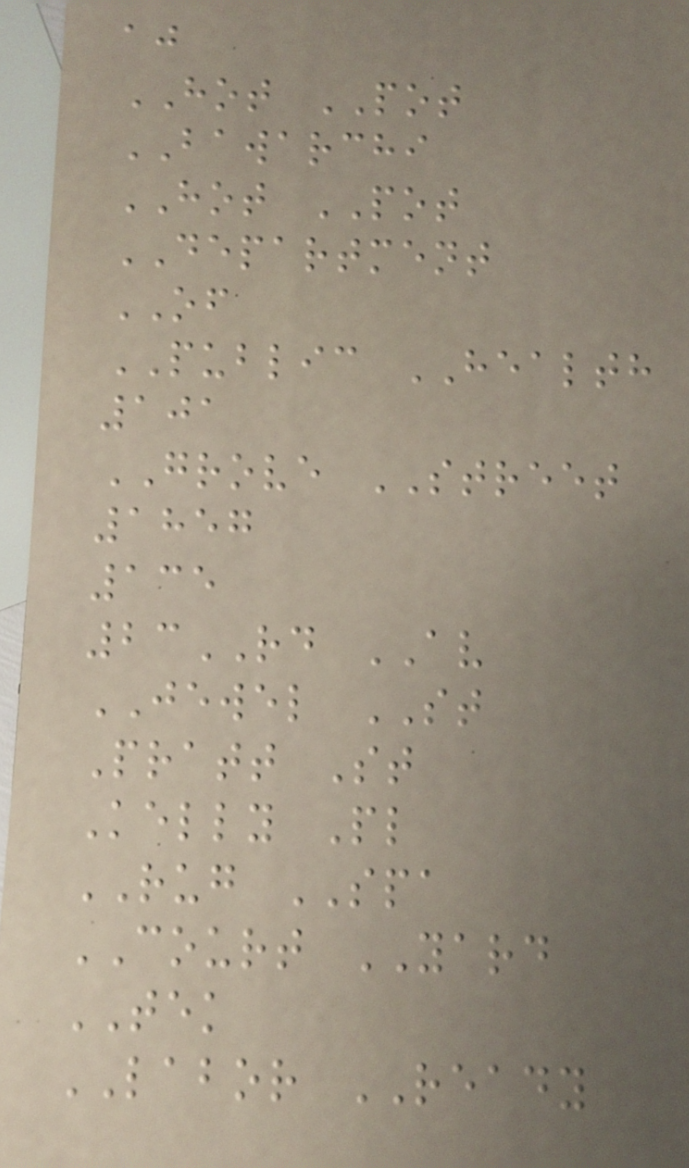aj
HOT POT
BAWARCHI
HOT POT
DEPARTMENT
OF
PUBLIC HEALTH
101
GROVE STREET
1857
135
23RD AV
JEWEL ST
Pratt St
Kelly Pl
RUG SPA
COURT YARD
TEK
LABOR READY
